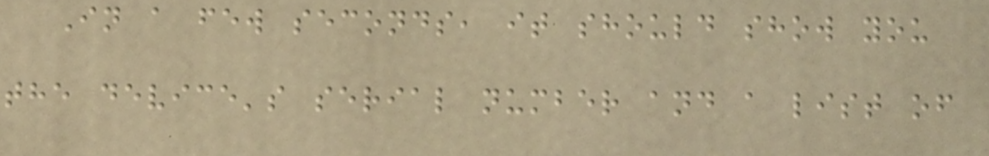In a few seconds, it should show you
the device's serial number and a list of
